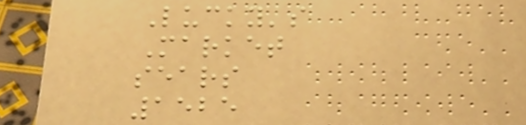Lucky's
Market
sears
1525
